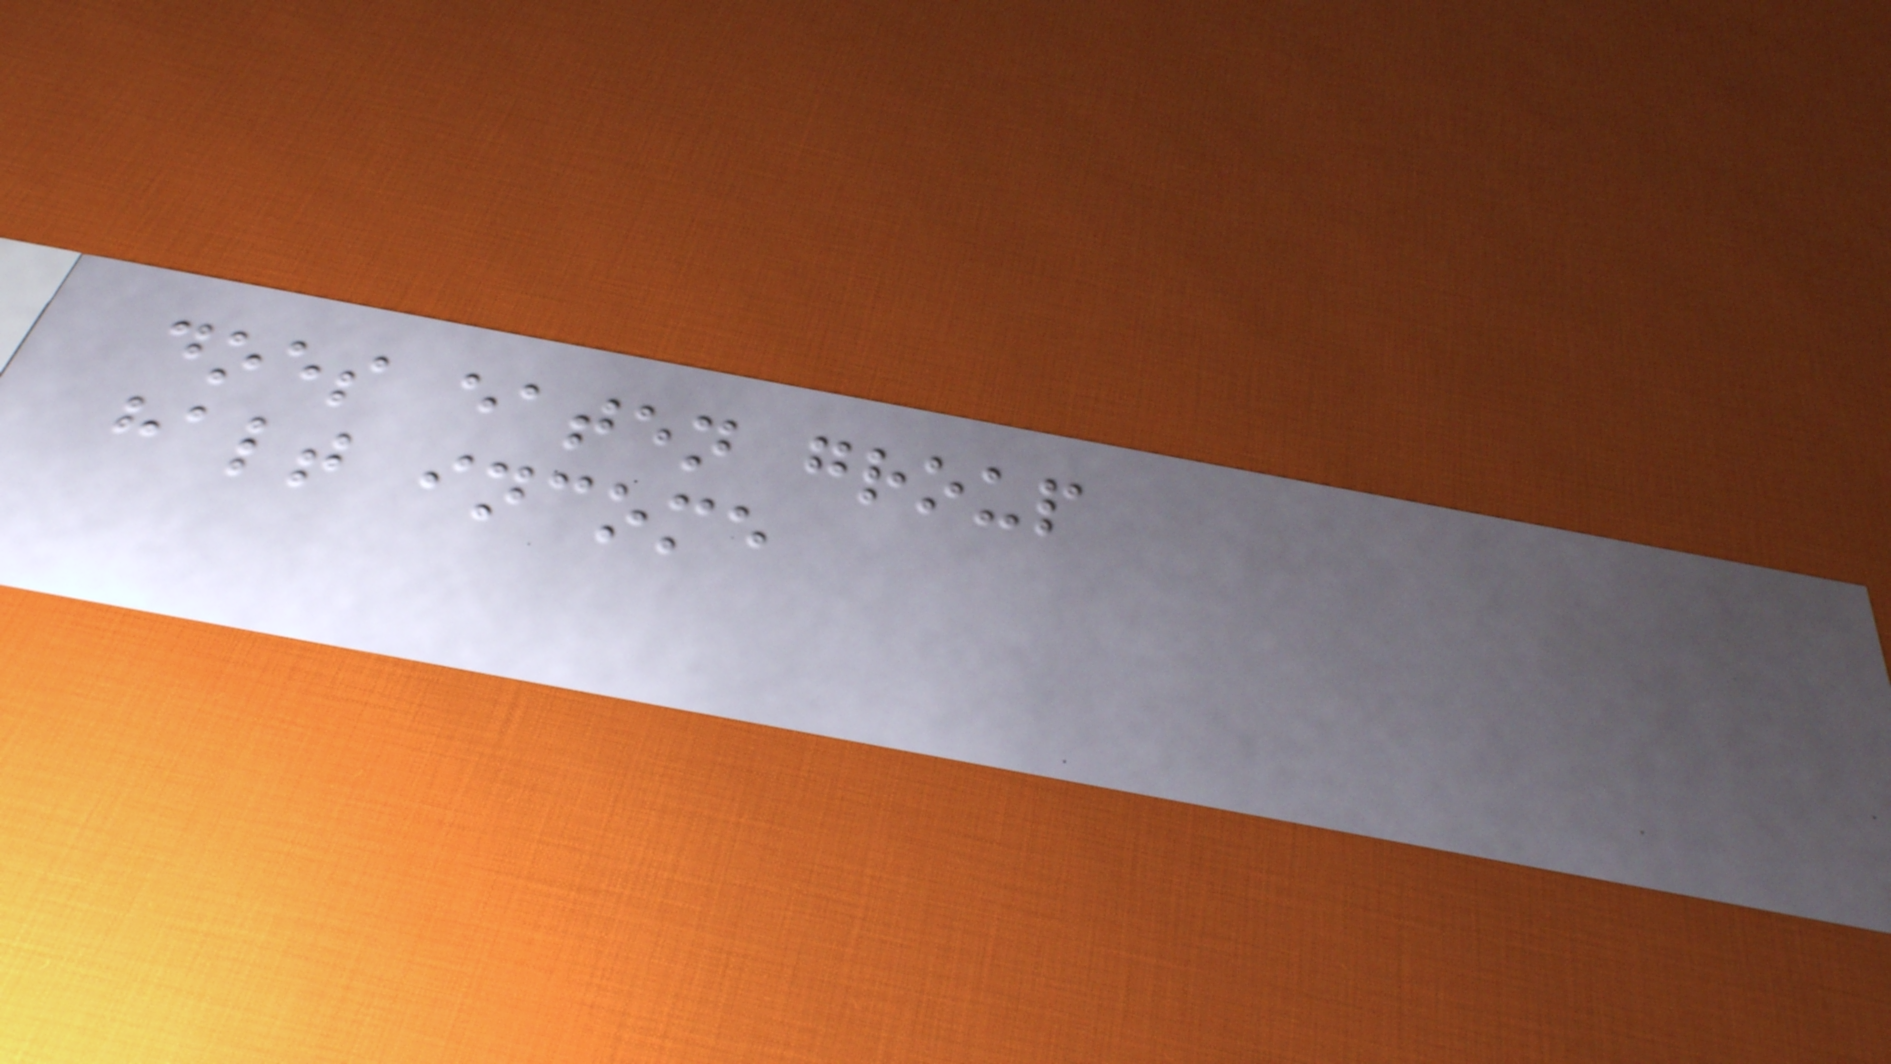does eaten group
halt income
